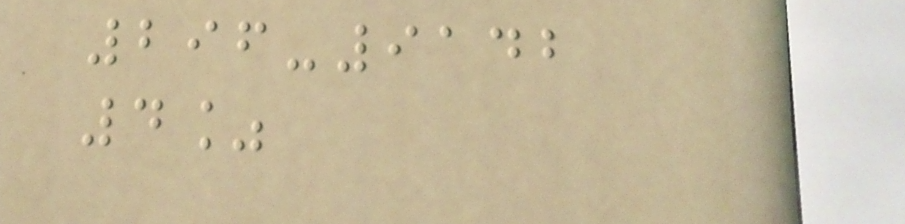296-9142
4%
